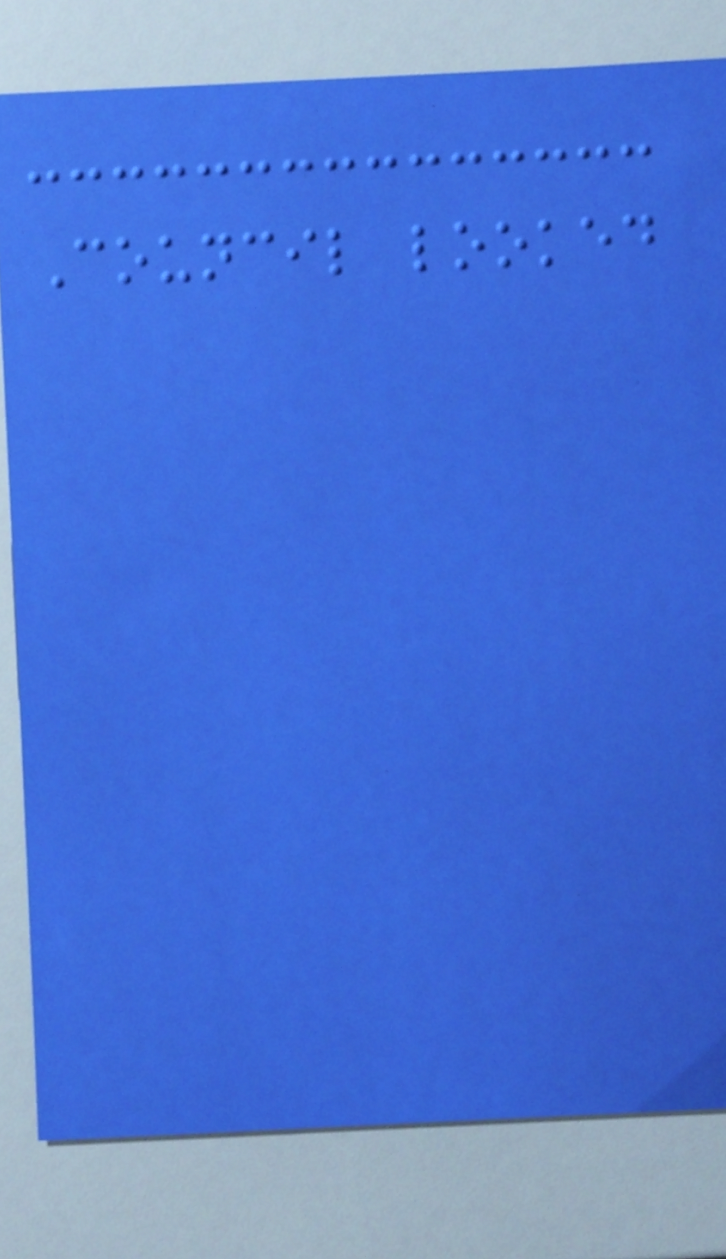Council looked
